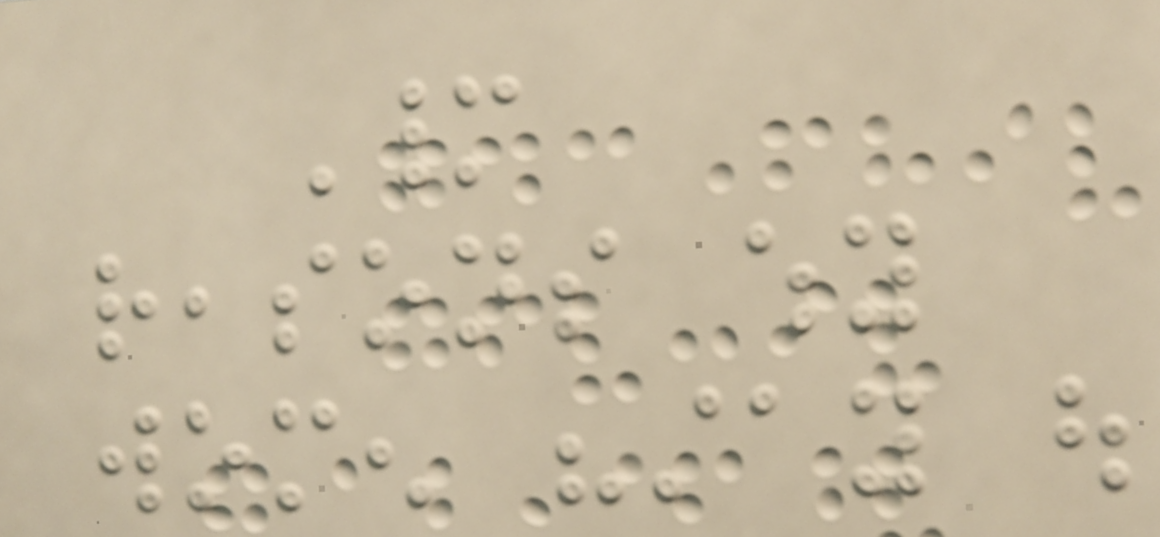Many
reasons why
women "stay out
